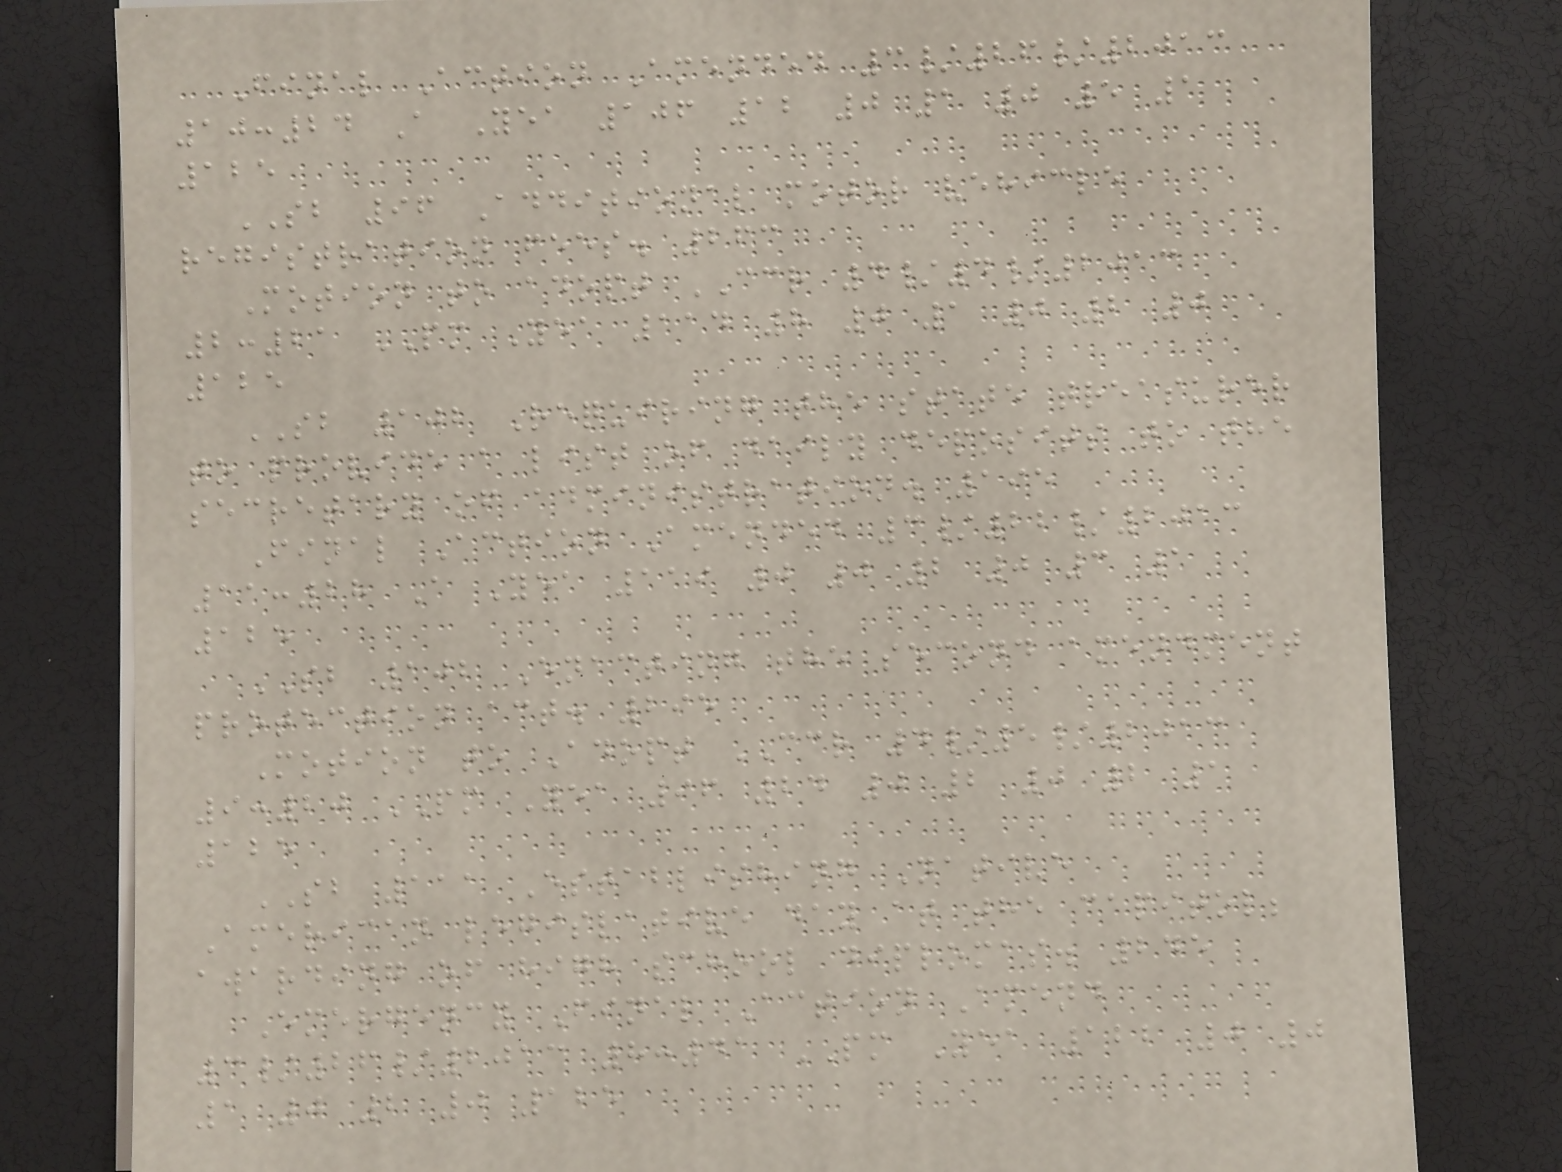Final Action Amended 3/26/2013
10:24 A Yea 106 12 0 1 0 5 1
125
SB 96 Additional motor vehicle
registration fees. 263
Motion to adopt CCR 4/4/2013
2:21 PM Yea 114 8 0 1 0 2 0
125
SB 102 Requiring the state treasurer
to provide a list of daily deposits to the
secretary of administration. 195
Final Action Amended 3/22/2013
11:28 A Yea 119 0 0 2 0 3 1
125
SB 102 Enacting the second amendment
protection act. 295
Motion to Adopt CCR 4/5/2013
9:20 PM Yea 96 24 0 2 0 2 1
125
SB 111 Establishing Native
American legislative day at the capitol;
awarding of high school diplomas. 245
Emergency Final Action Amend
3/26/2013 8:41 PM Yea 122 0 0
1 0 2 0 125
